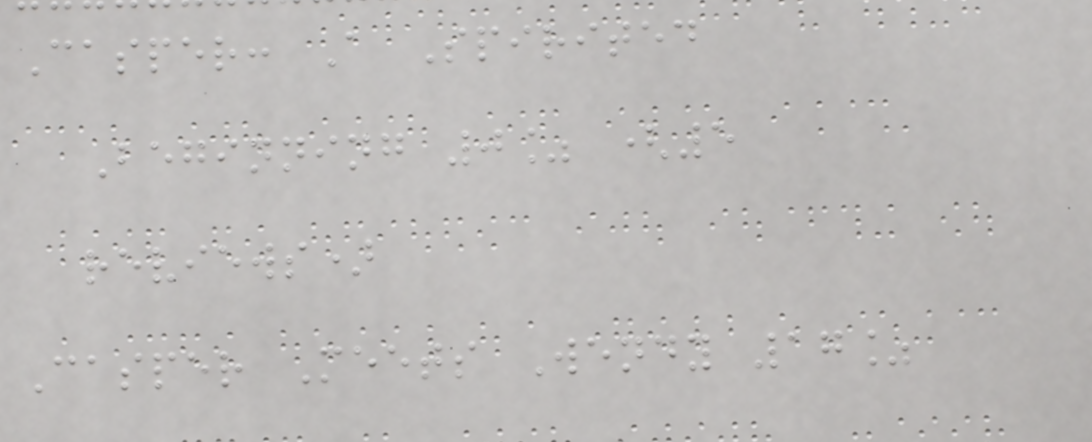Casper: A Spirited
Beginning 0% (5
reviews)
Casper Meets Wendy 17%
